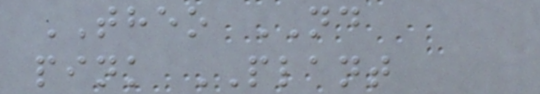THEO ND
pink PLANT
